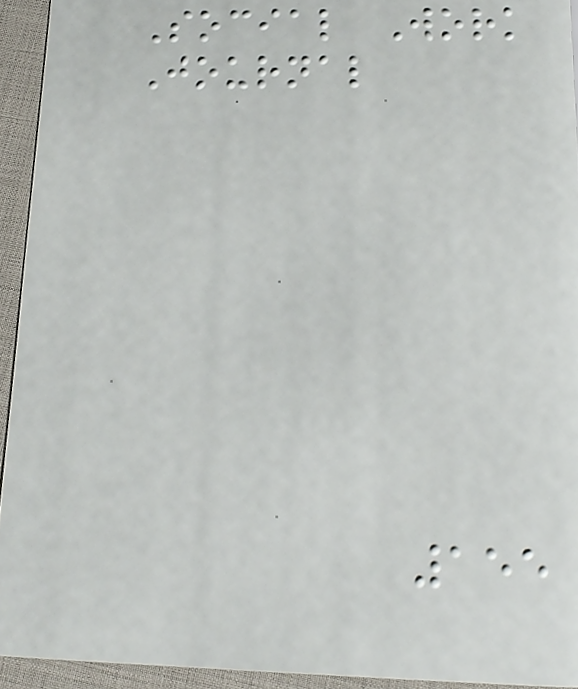Social Work
Journal
155
